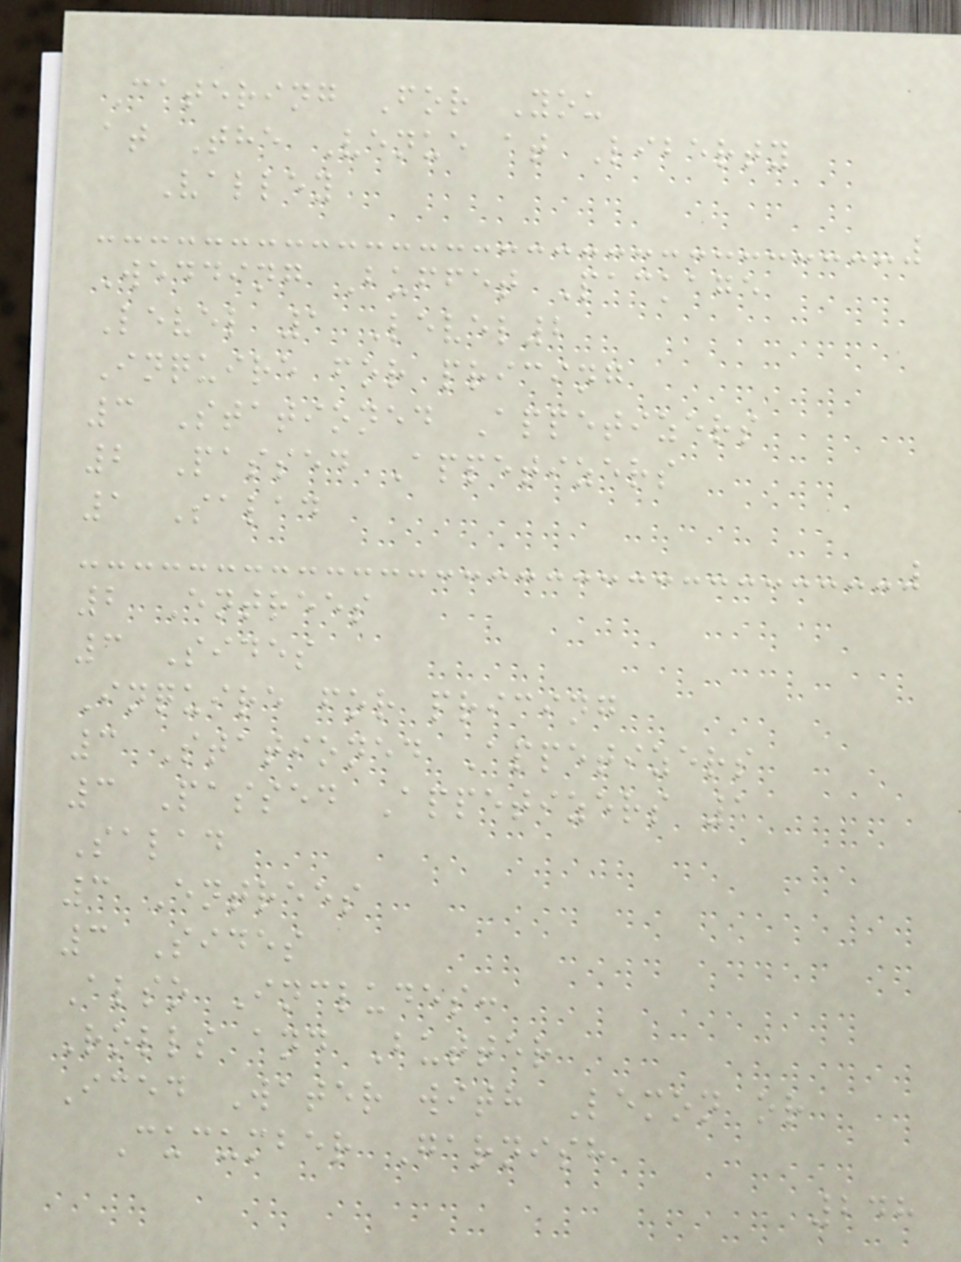Catering For You
at The Venue at Liberty
Valley
Wedding Buffet Package
Level 1 Level2
Inquire for pricing
3 Stationed Appetizers
2 Passed Appetizers
1 Salad
2 Entrees
3 Sides
Inquire for pricing
3 Stationed Appetizers
3 Passed Appetizers 1
Salad
3 Entrees
3 Sides
Also Includes:
Rolls and Butter
Iced Water with Lemon or
Cucumber Garnish
248
